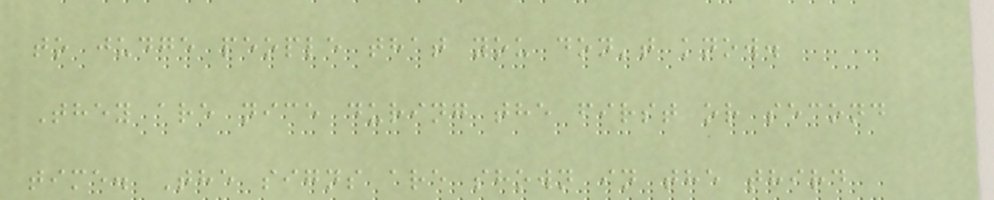to judge people that you don't know.
They are nice during the first or second
time. The signs are shown in the third
